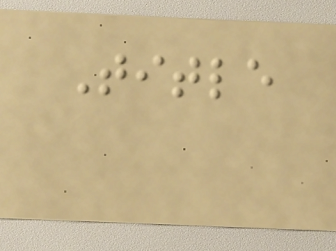Title
